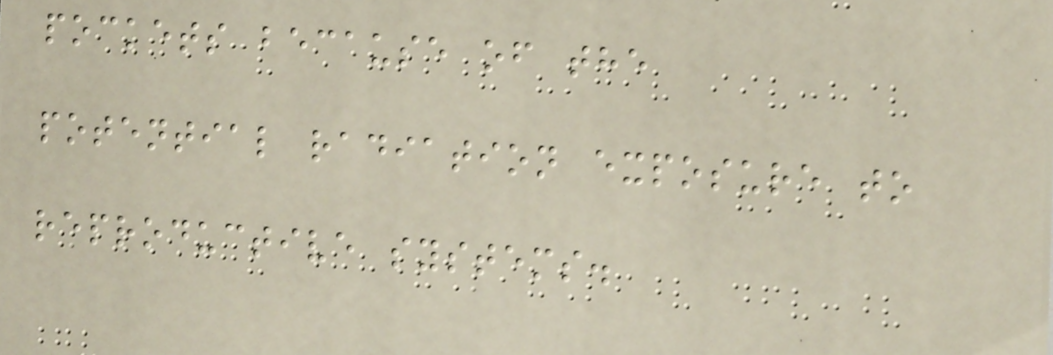pockets because of the
potential radiation exposure to
reproductive systems.
